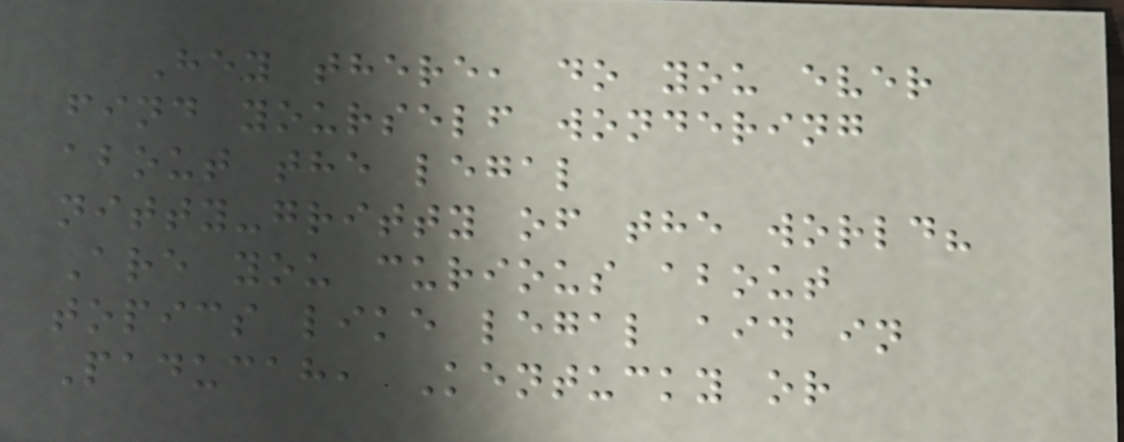Hey there, do you ever
find yourself wondering
about the legal
nitty-gritty of the world?
Are you curious about
topics like legal aid in
Paducah, Kentucky or
